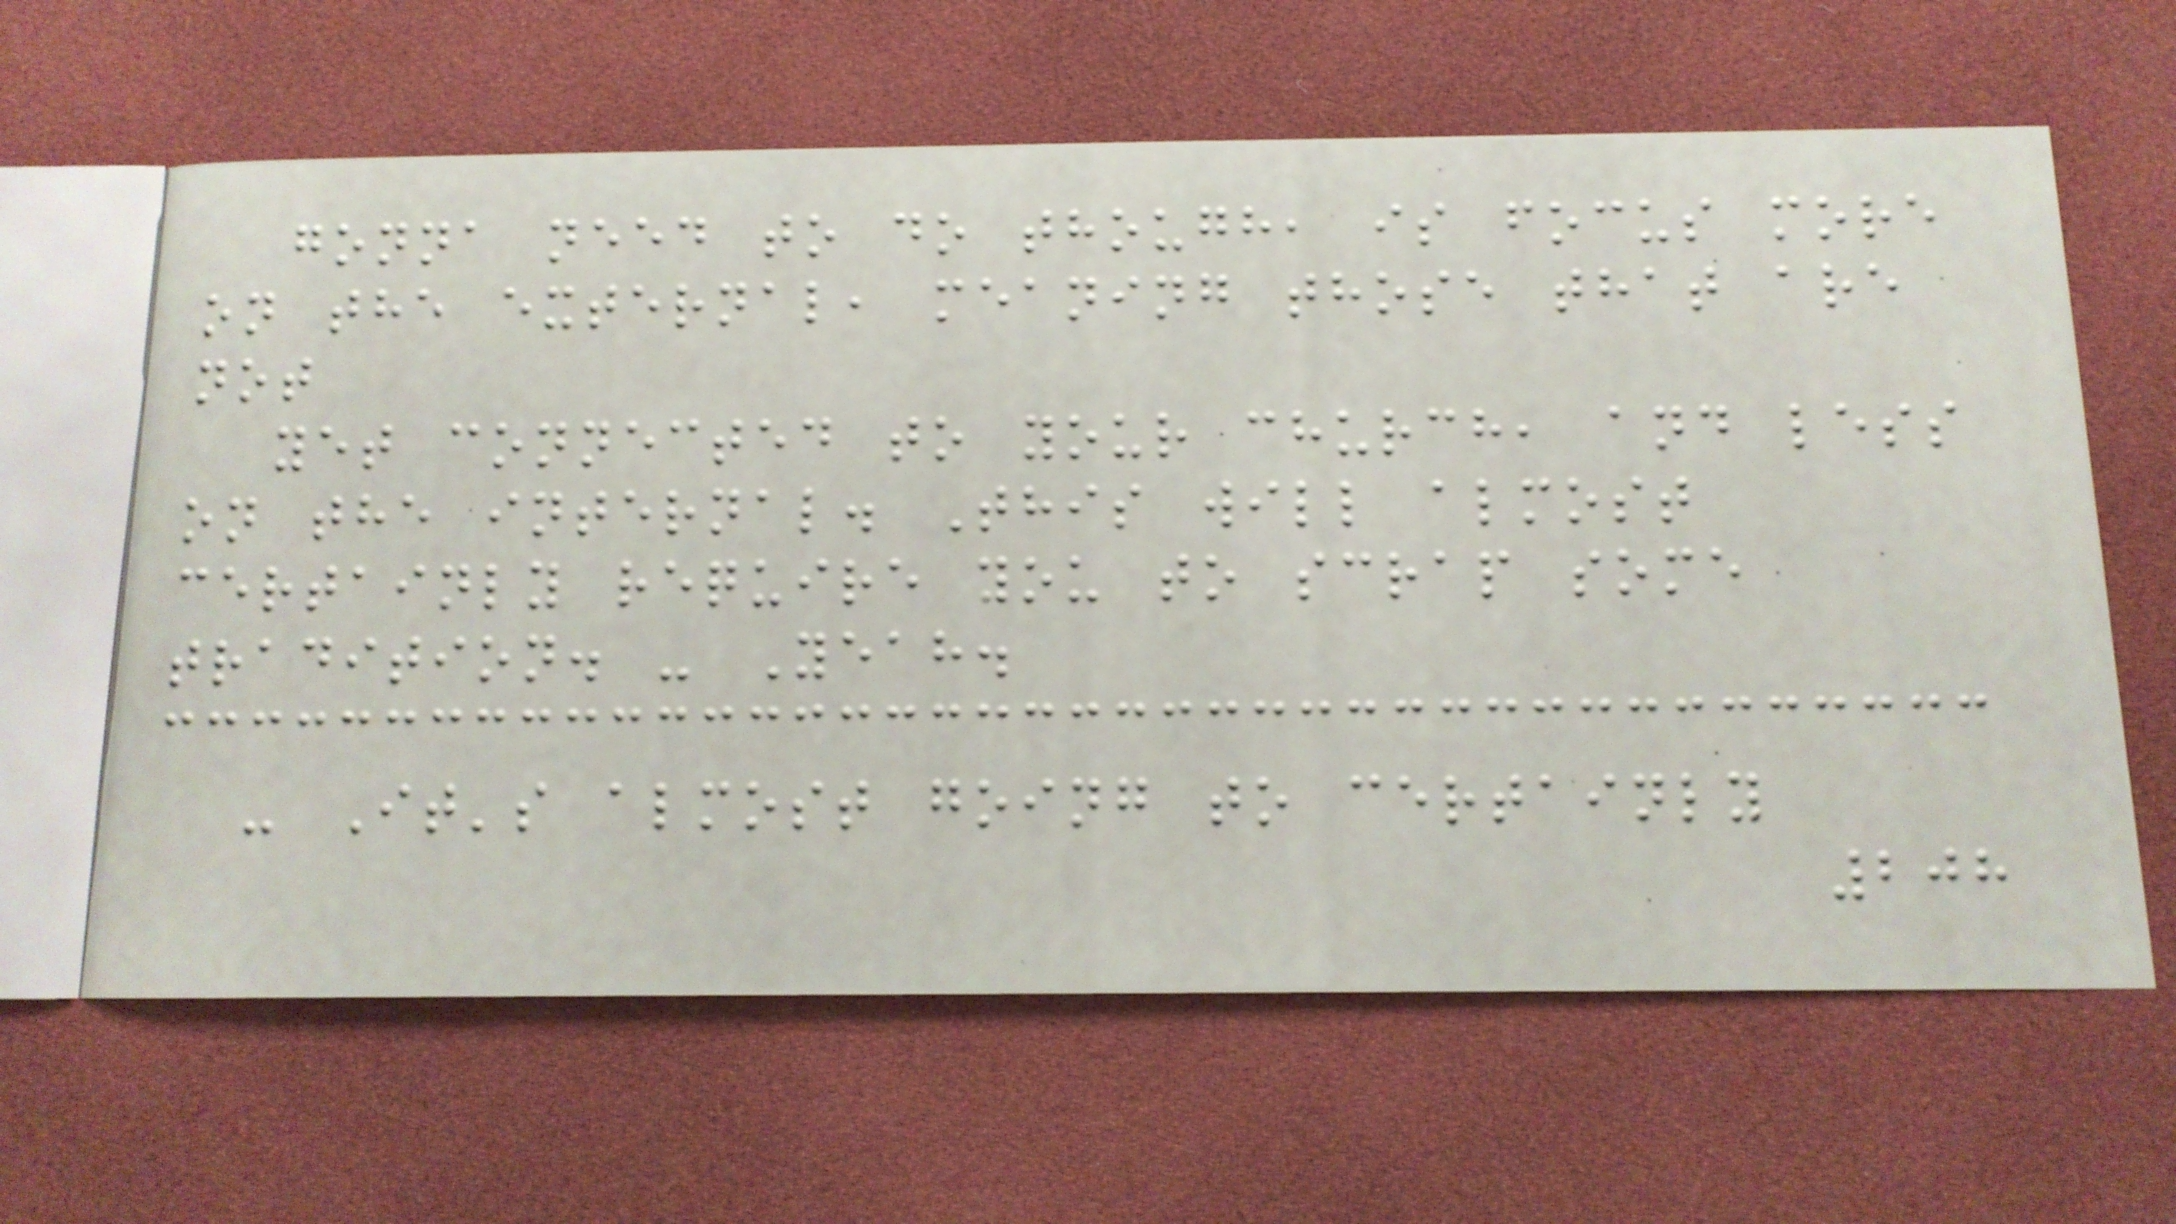gonna need to do though, is focus more
on the external, meaning those that are
not
yet connected to your church, and less
on the internal. This will almost
certainly require you to scrap some
tradition. - Yeah.
- It's almost going to certainly
208
